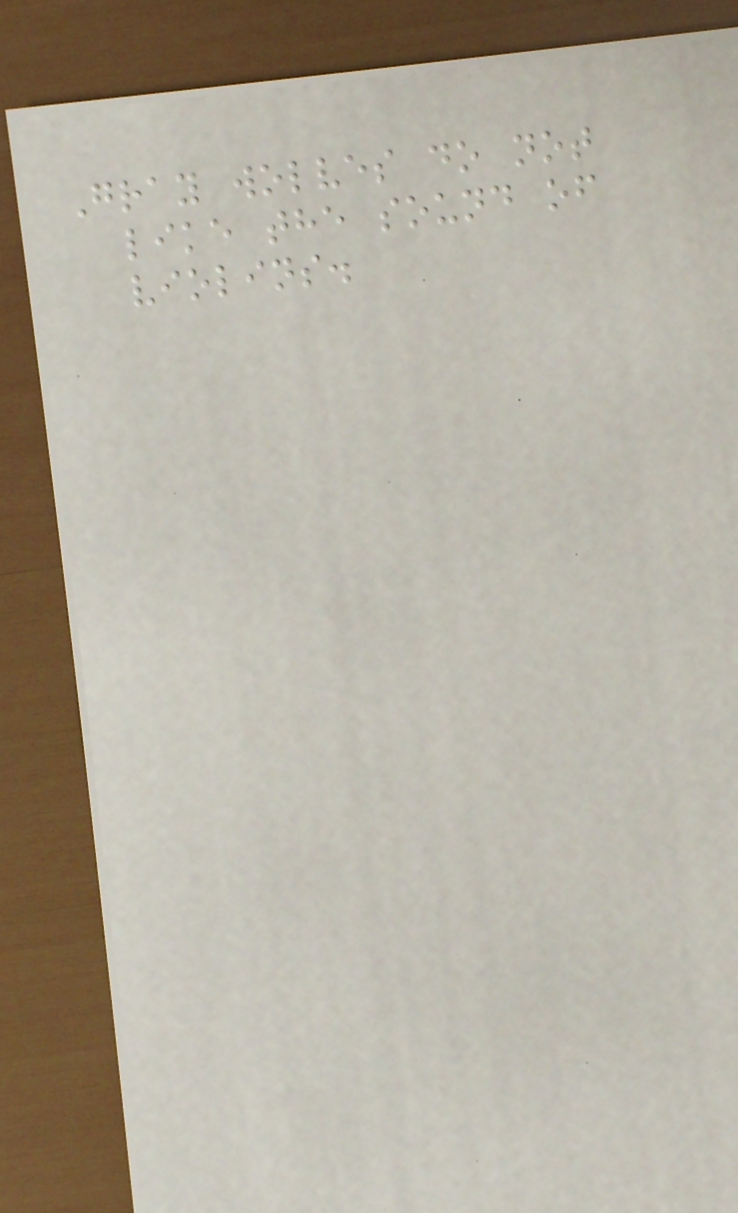Gray wolves do not
like the sound of
violins.
